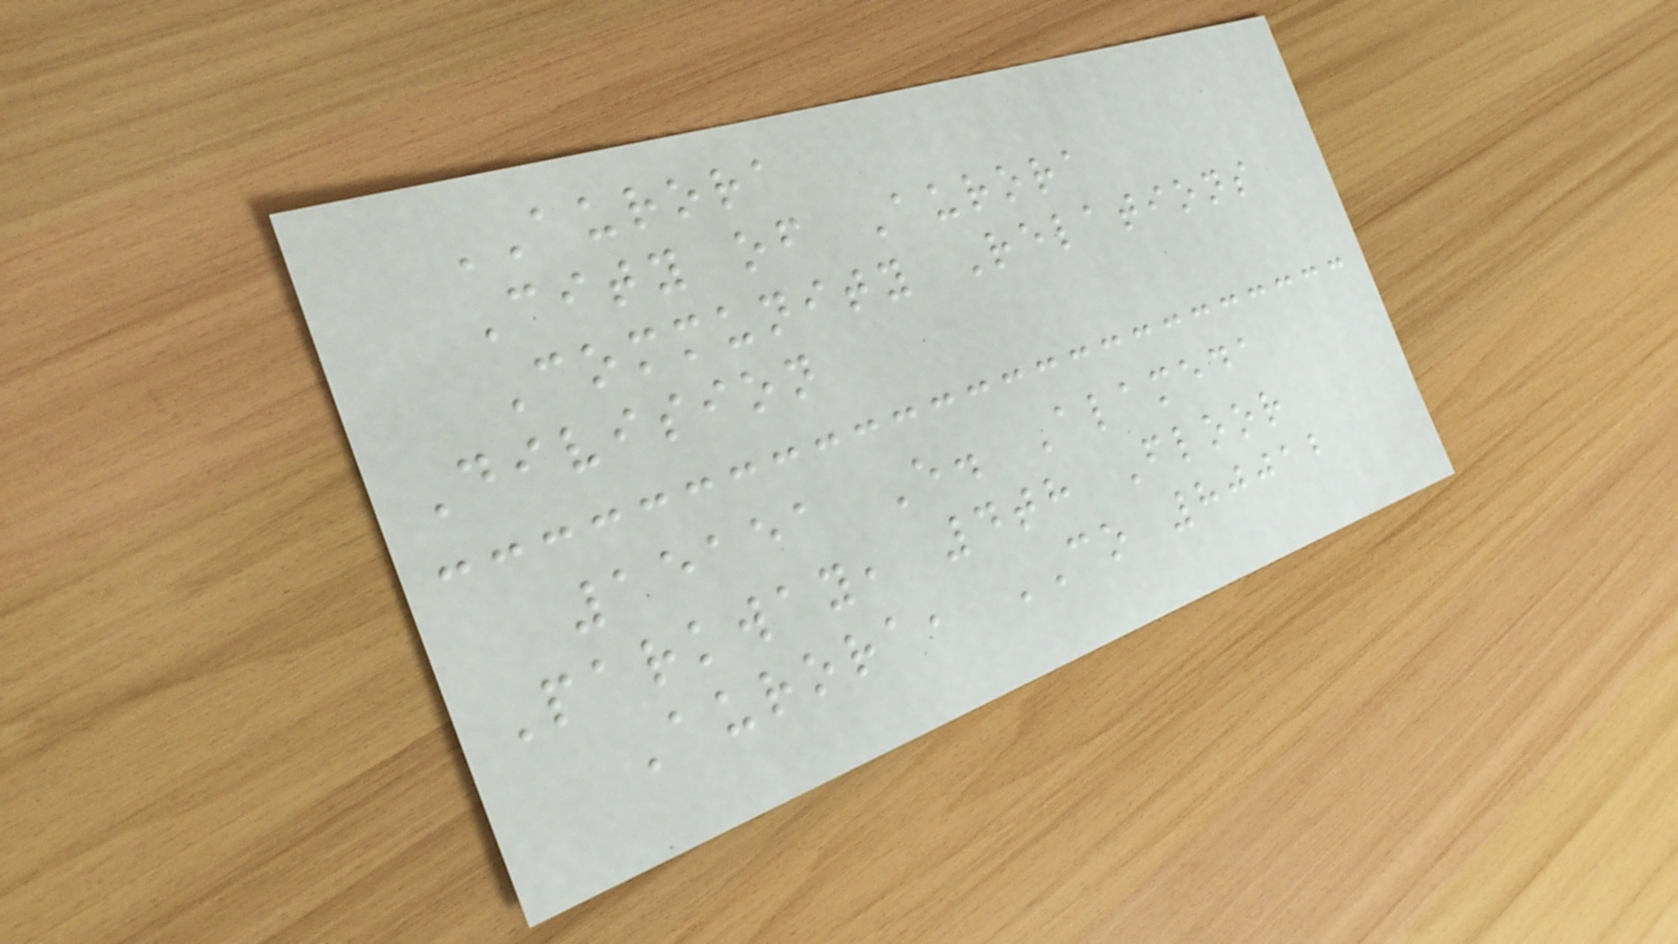AURORA
City of Aurora
Community Relations
Division
15151 E. Alameda
Parkway, 4th Floor
Aurora, CO 80012
